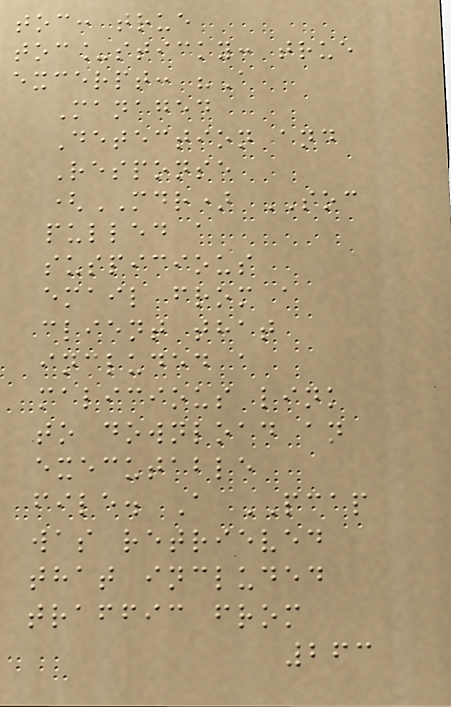toc: true
toc_sticky: true
excerpt: "A
Managed
Detection and
Response
(MDR) SOC
pulled a
suspicious
email from a
client that
included a
malicious link
to download an
executable
file. A PCAP
was retrieved
that included
traffic from
263
